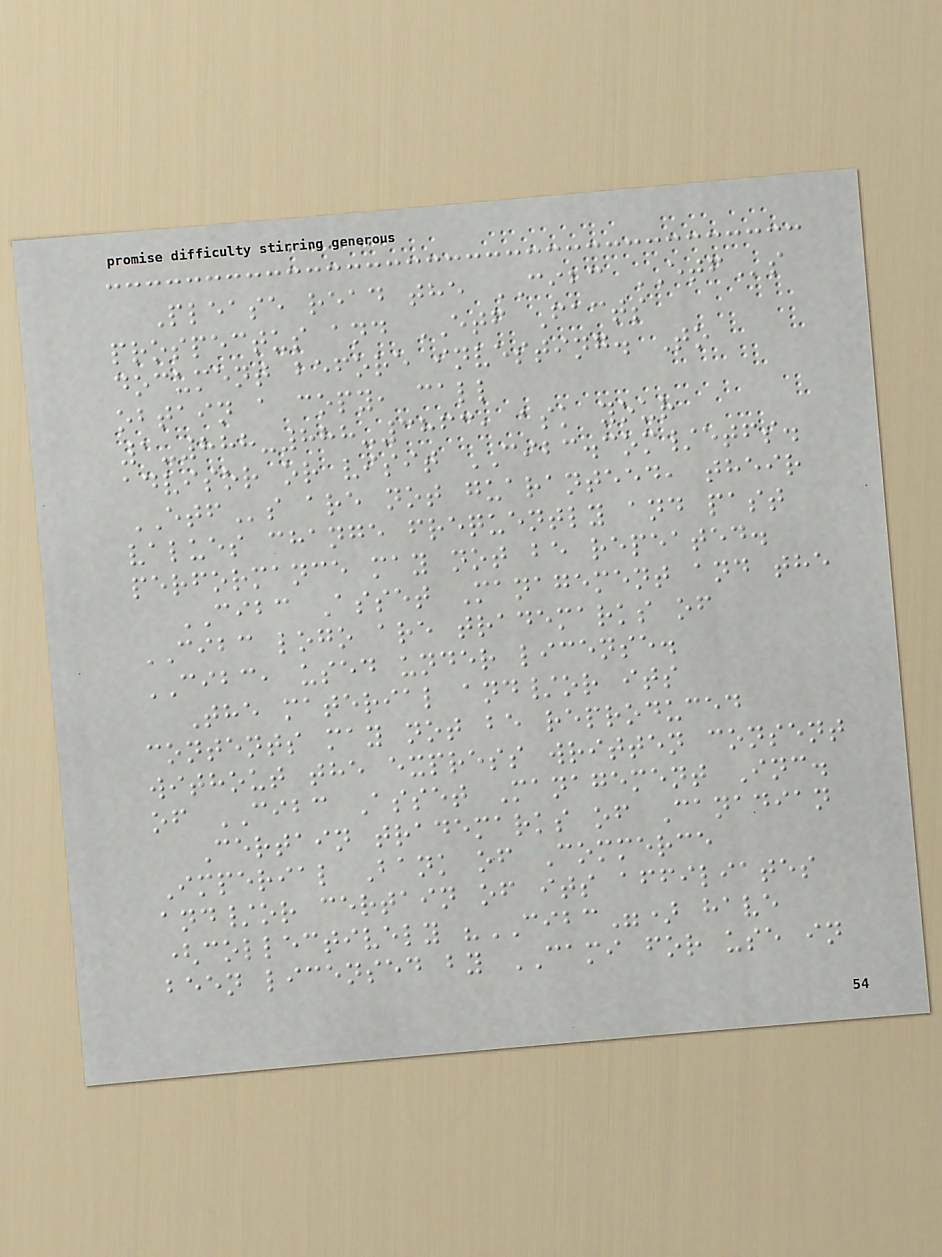Please read the CIBC ETFs
prospectus and ETF Facts
document before investing. To
obtain a copy, call
1-888-888-3863, ask your
advisor or visit CIBC.com/etfs.
ETFs are not guaranteed, their
values change frequently and past
performance may not be repeated.
CIBC Asset Management and the
CIBC logo are trademarks of
CIBC, used under license.
The material and/or its
contents may not be reproduced
without the express written consent
of CIBC Asset Management Inc.
Certain trademarks of Canadian
Imperial Bank of Commerce
and/or certain of its affiliates
(collectively "CIBC") have
been licensed by CAMI for use in
